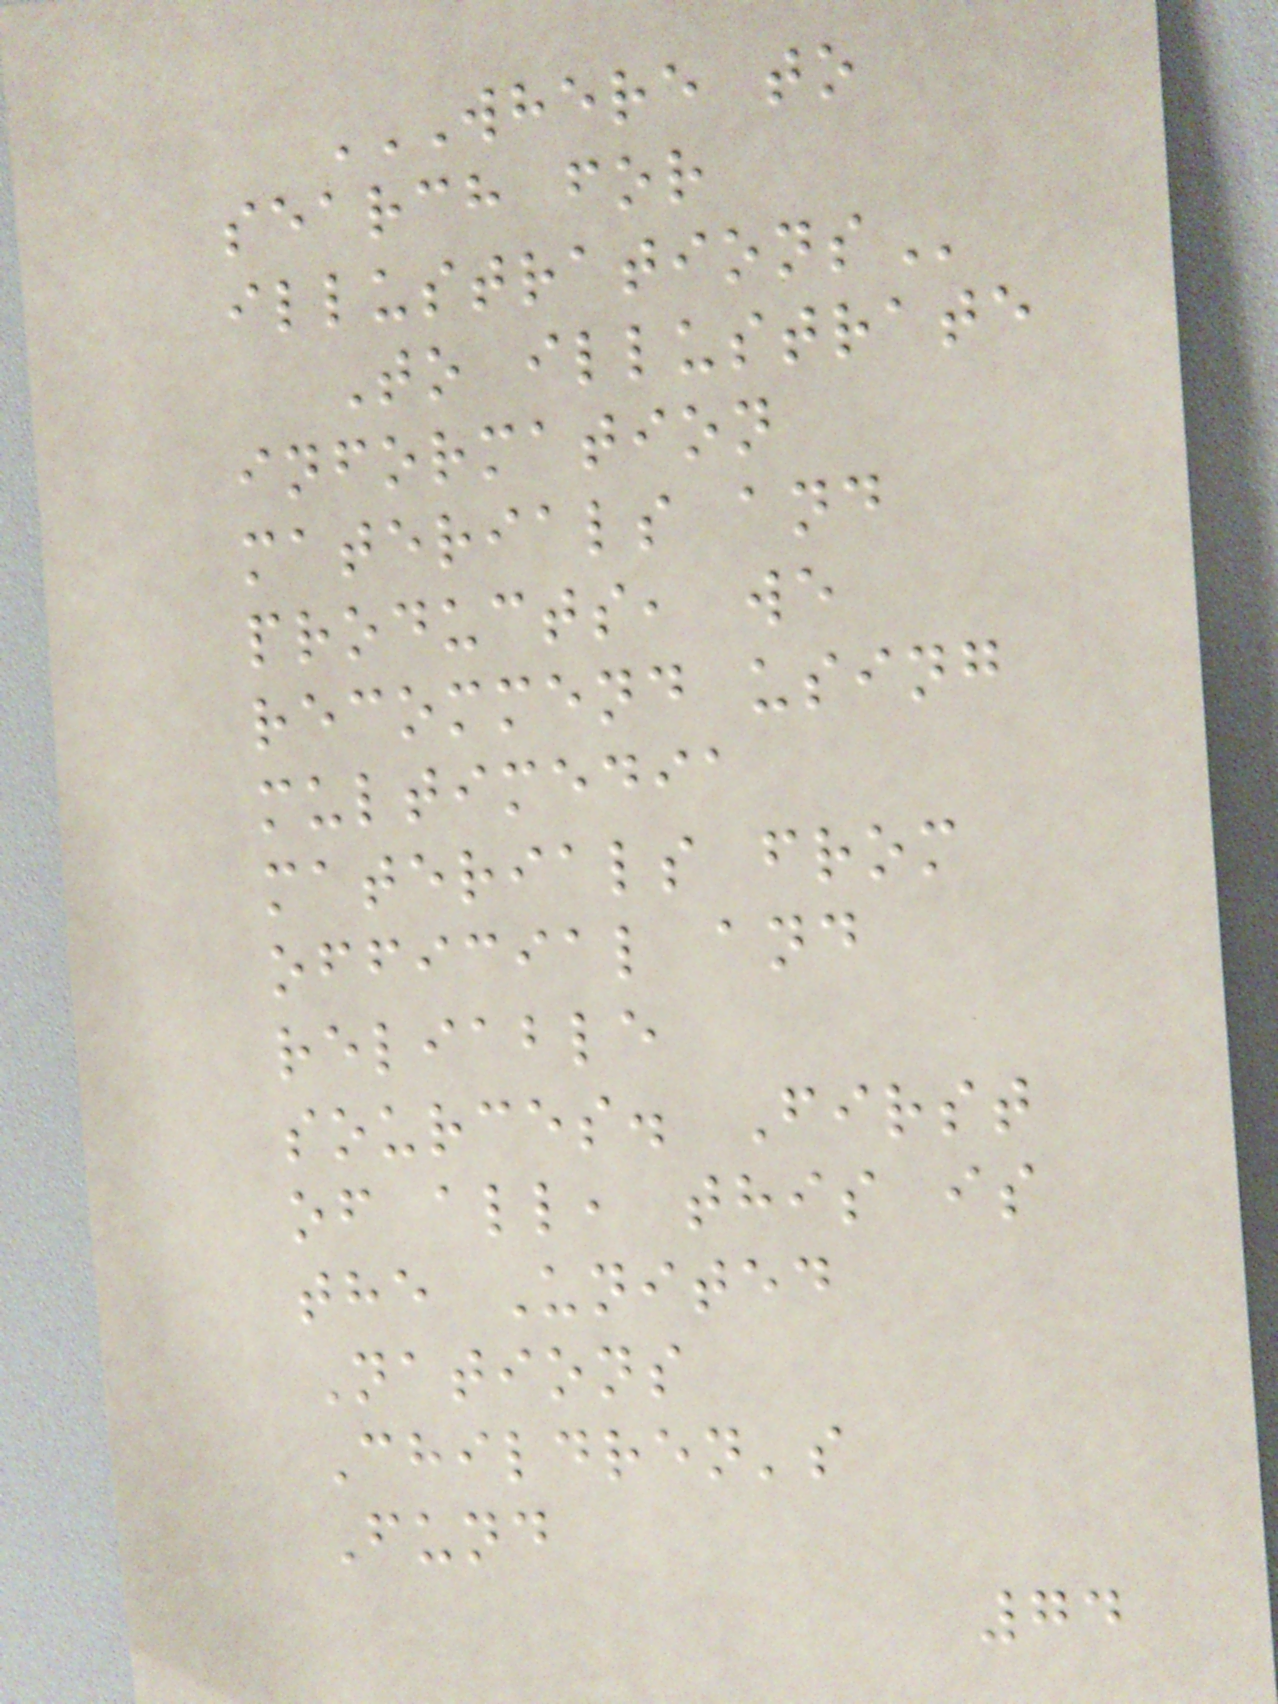WHERE TO
SEARCH FOR
ILLUSTRATIONS
To illustrate
information
materials and
products, we
recommend using
multimedia
materials from
official and
reliable
sources. First
of all, this is
the United
Nations
Children's
Fund
74
